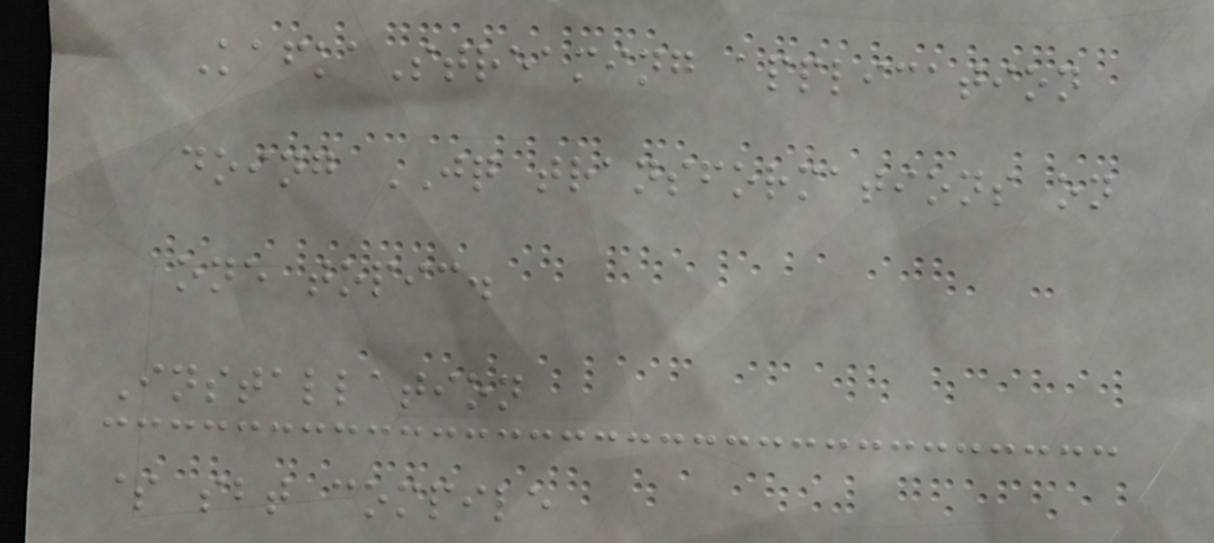KafkaStreaming application
doing JQ transformations on
one topic.
Installation
$ sbt compile
